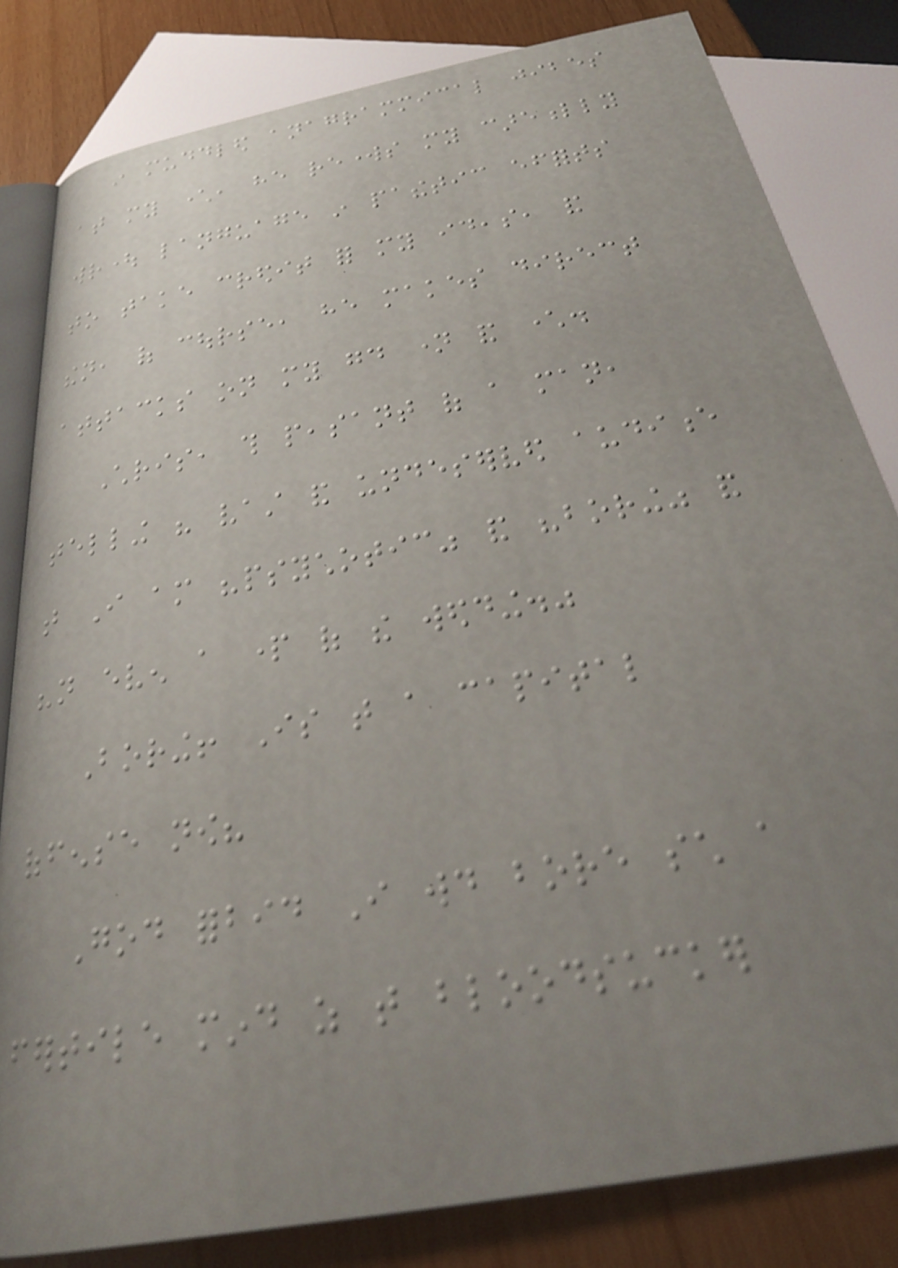in muddled anagrammical jibes
at my character, he reworks my carefully
wrought language in pathetic efforts
to take credit for my ideas, and
then, of course, he makes direct
attacks on my good name and character.
Chris, this peasant of a man,
telling his vast and undeserved audience
that I am "psychotic" and "boring" and
"not even a part of the wedding."
Boring! Is that a capital
offense now?
God forbid I would bore such a
fertile mind as that bloodsucker
